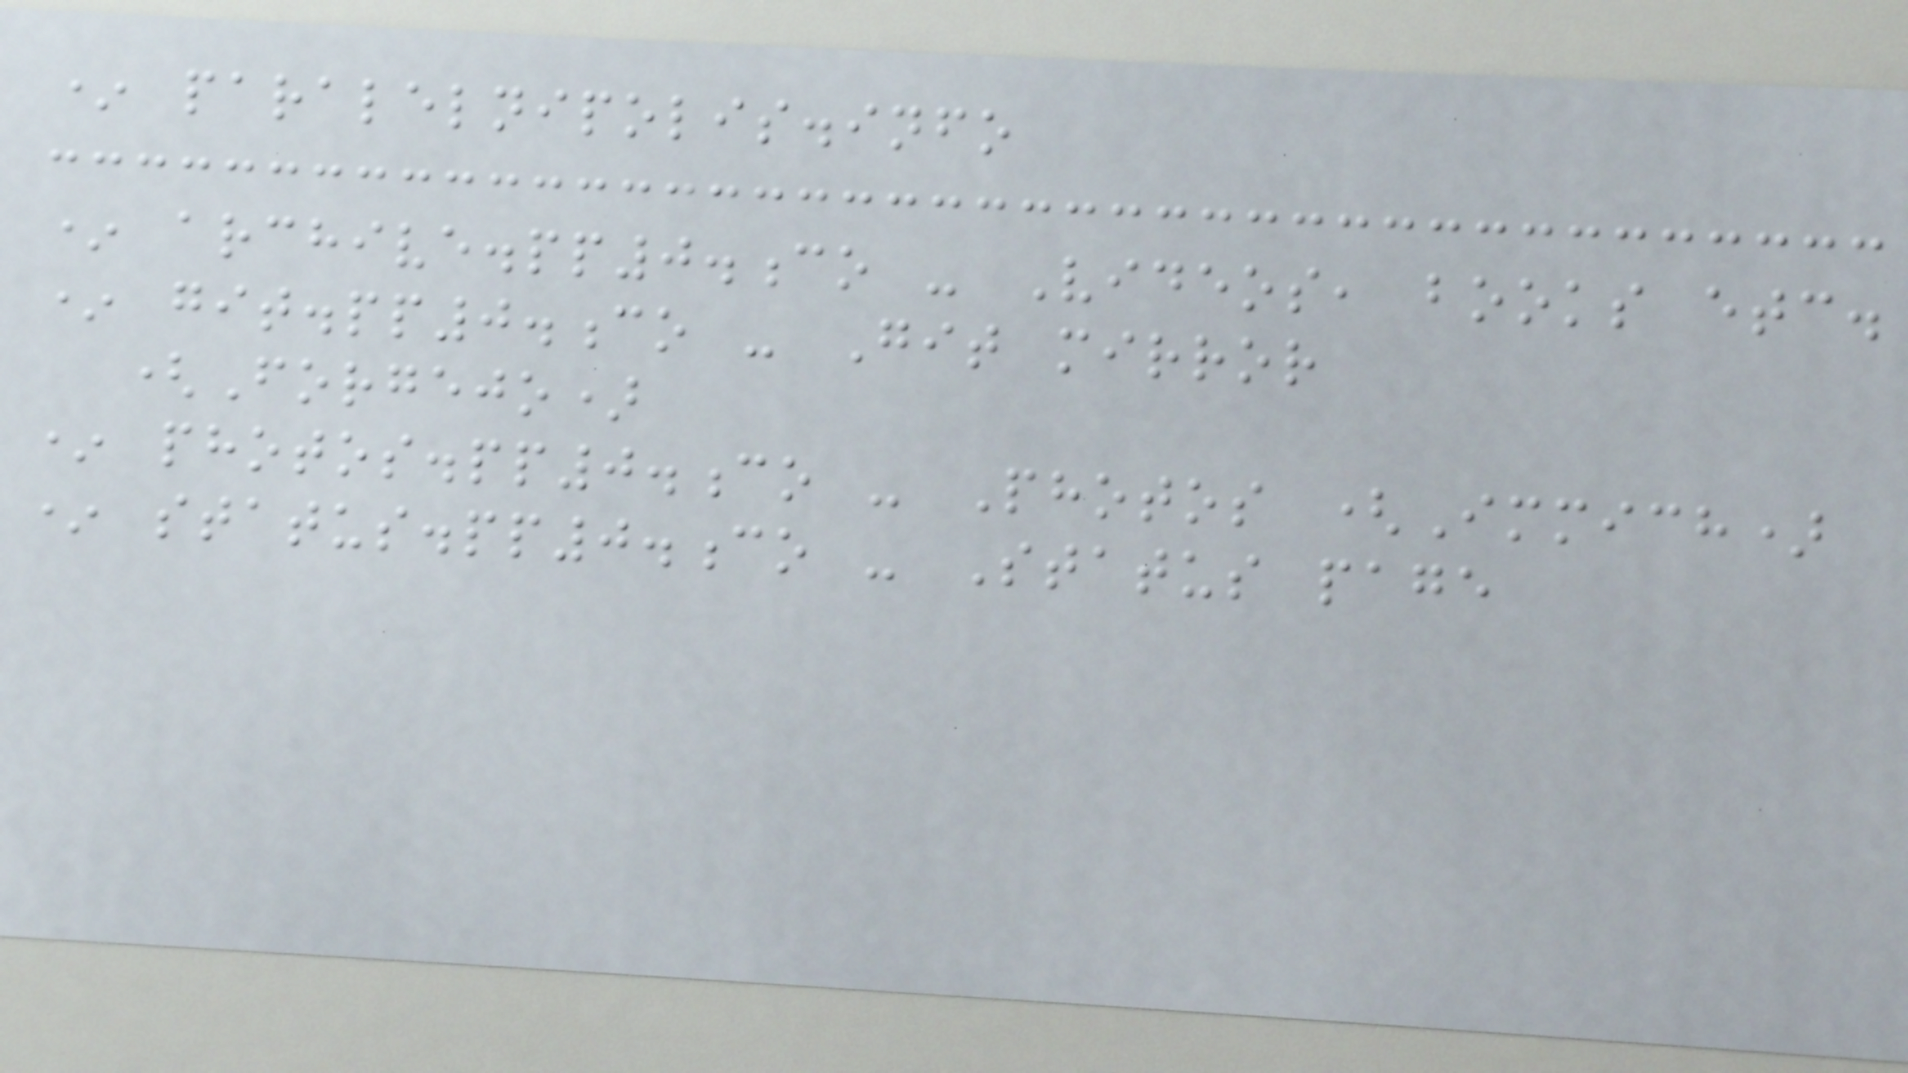* paralelnipolis.info
* archive.pp0.co - Videos, books etc.
* git.pp0.co - Git mirror
(Forgejo)
* photos.pp0.co - Photos (Immich)
* status.pp0.co - Status page
